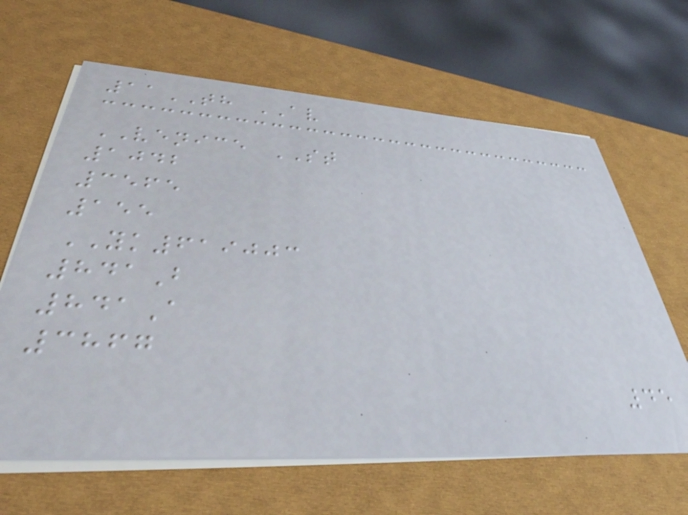11TH AV
VENICE ST
1042
3565
155
YK619003
841B
841A
3867
45
